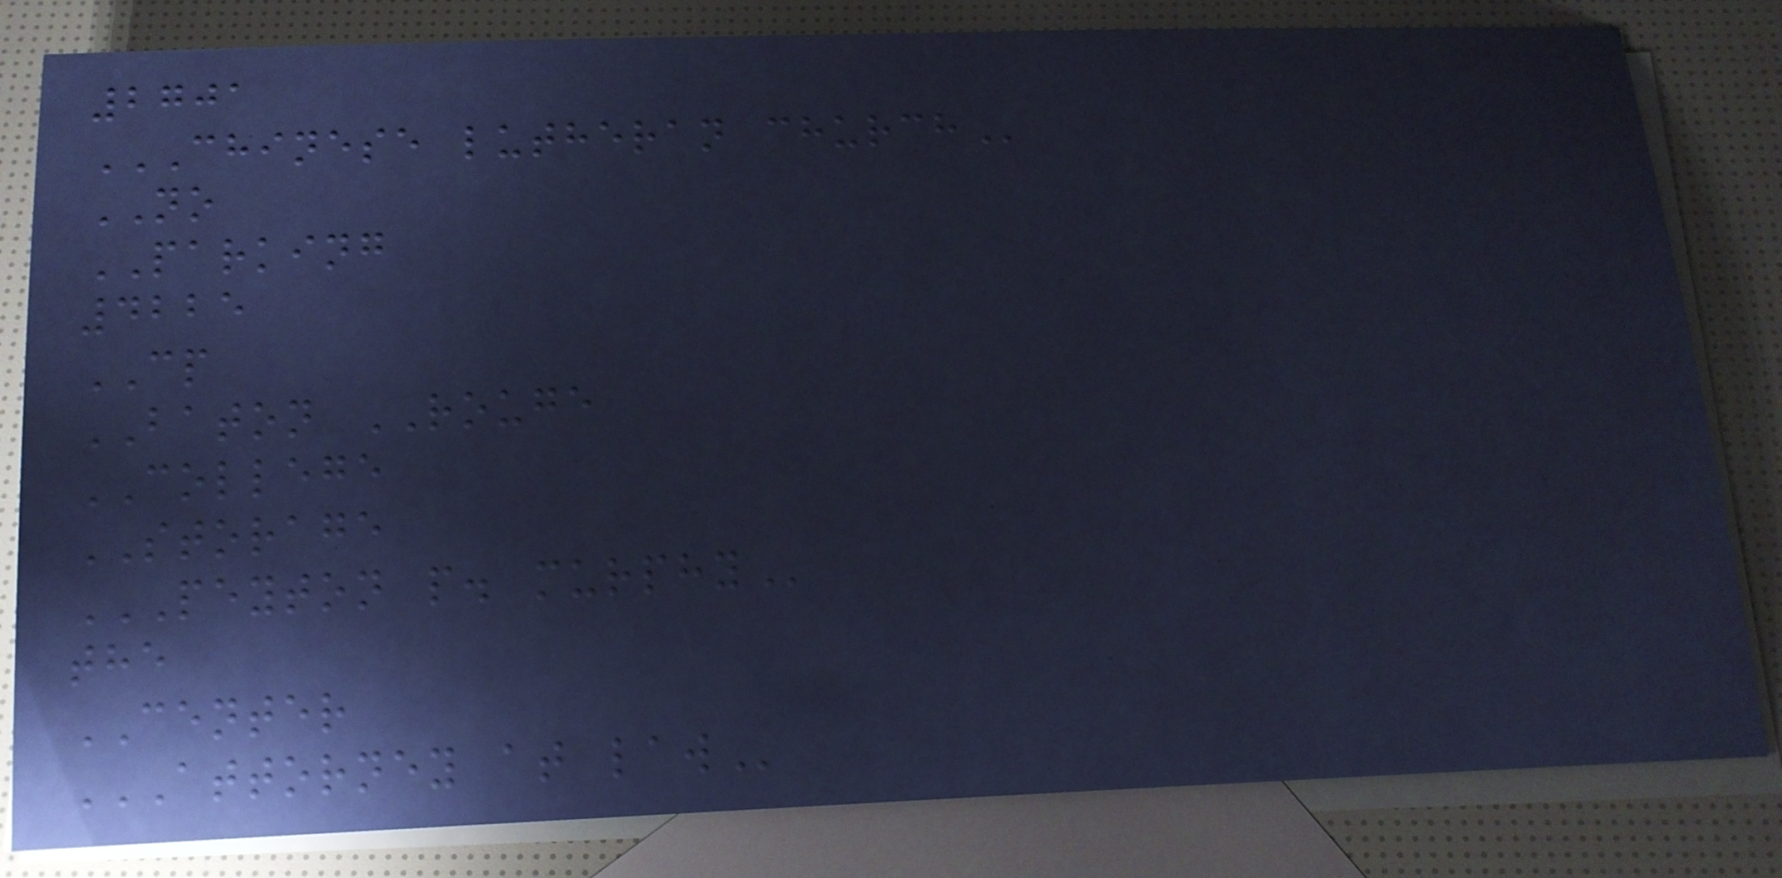2701
CHINESE LUTHERAN CHURCH
NO
PARKING
4225
CP
BATON ROUGE
COLLEGE
STORAGE
PEYTON P. MURPHY
the
CENTER
ATTORNEY AT LAW
